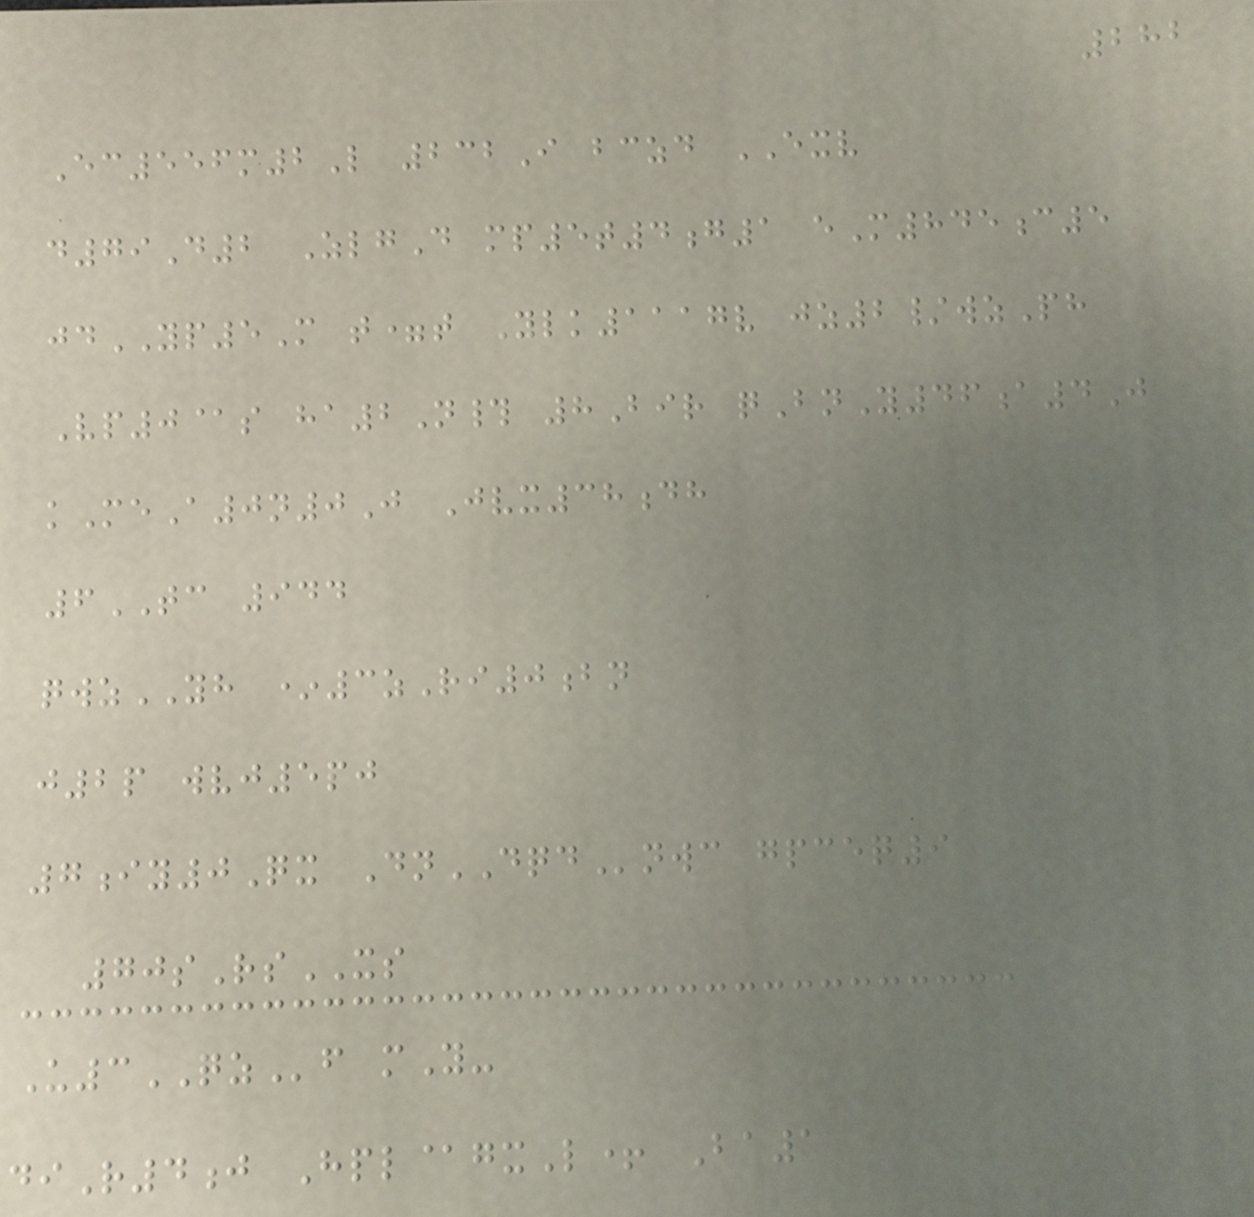282
Ec556m2L 232I bczd EXV
d79D2 ZlgD mp5t4g1 eM845c5
jdYP5M t=t Ylk1117v jz2/wzPh
Vp0@s ha2N# 8Bir qBnY46a4J
kMeA0n0J Jvx38dh
6TC 944
qwzYH *3zRi0bn
j2p wvj5pj
7iy0Qx DnDQDnwc gpceq9
70sRsXS
U3QZf mY-
diR4j Hpl@gxL+ Ba1
